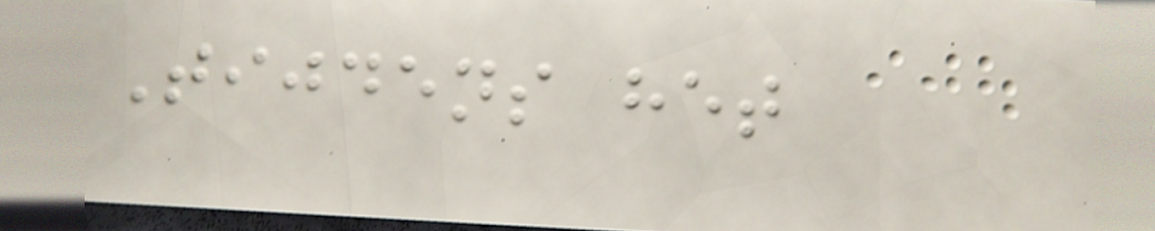Tijdens het
